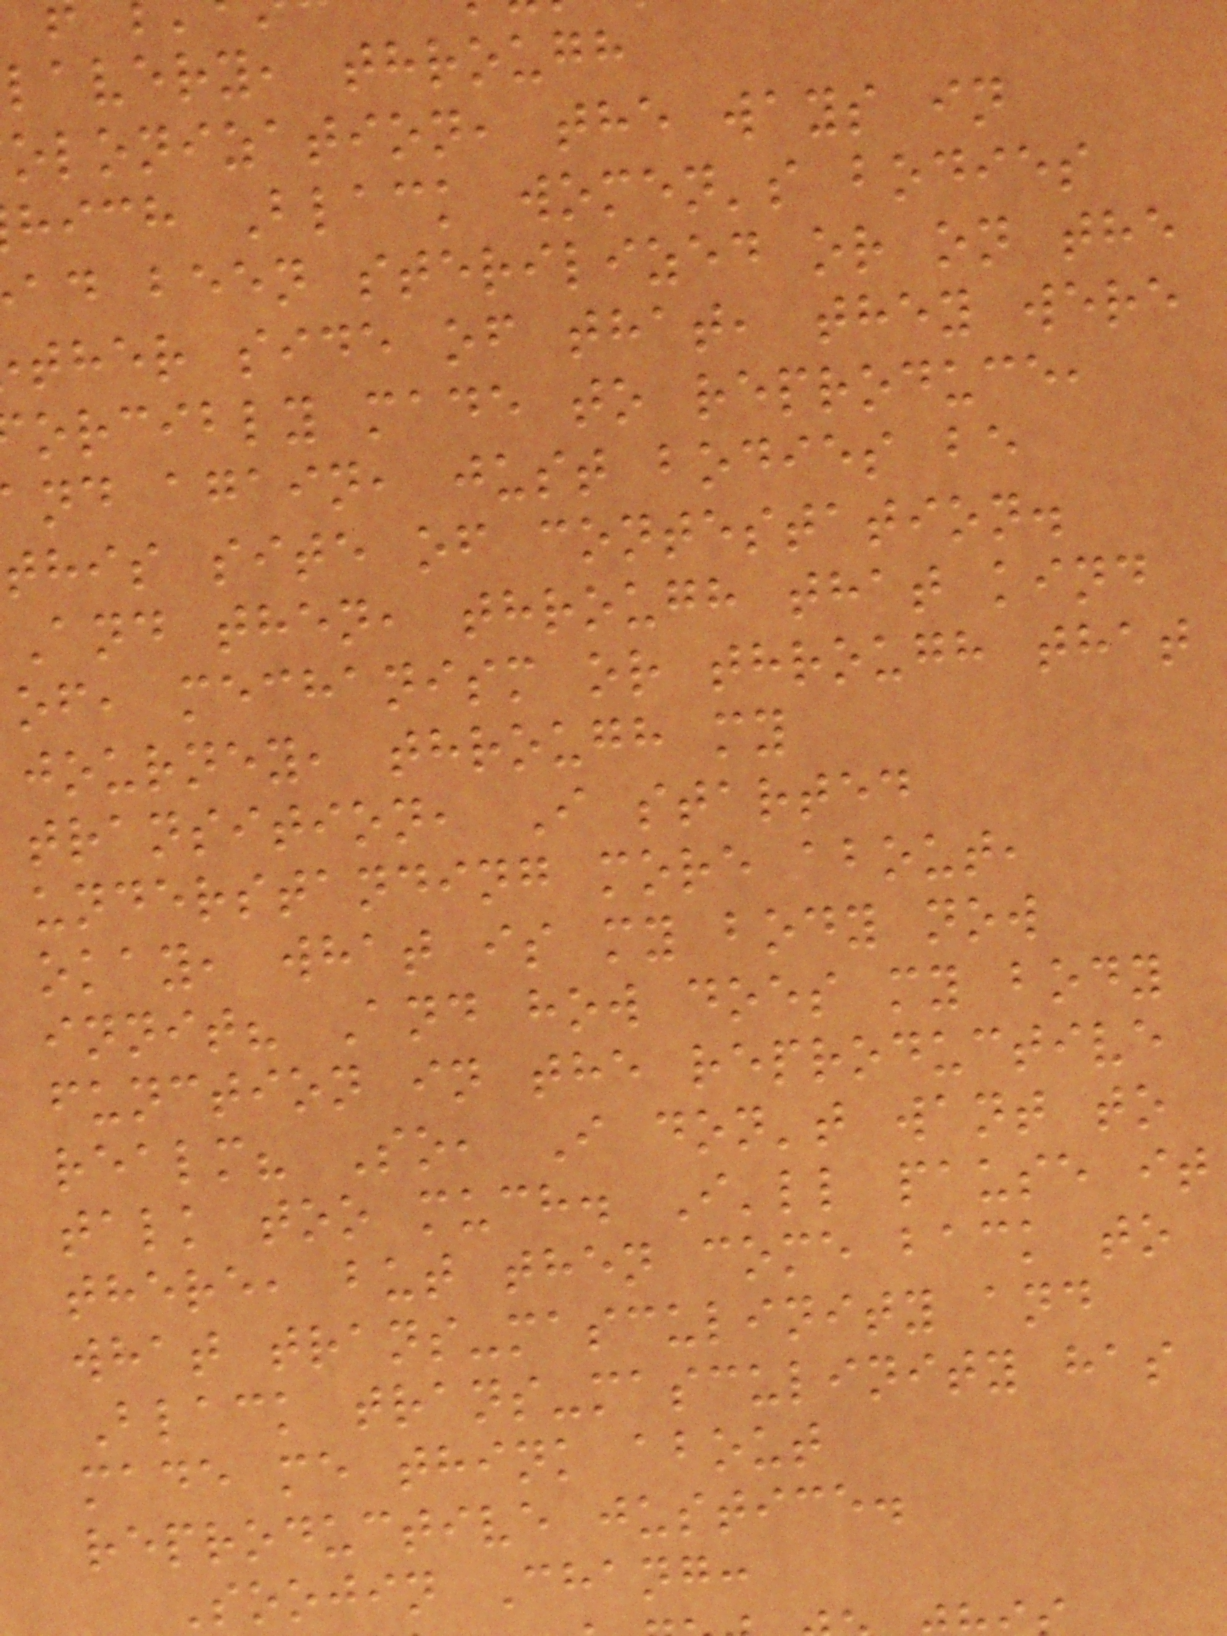lavery, through
olonization, the ways in
hich Black women's bodies
ad been sterilized or on the
ther side of that, they were
orcibly made to reproduce,
nd again, just bodies be
this site of contestation.
And then, through that kind
of, mechanism or through that
journey, through my
transition, I started
understanding more about,
okay, what is my body now
innit? And how does my body
function in the reproductive
realm? So, I don't want to
talk too much. I'll pause it
there, but then come back to
what trans-masculinity and
Black trans-masculinity has
made me think about
reproductive justice.
Soojin Chang:
